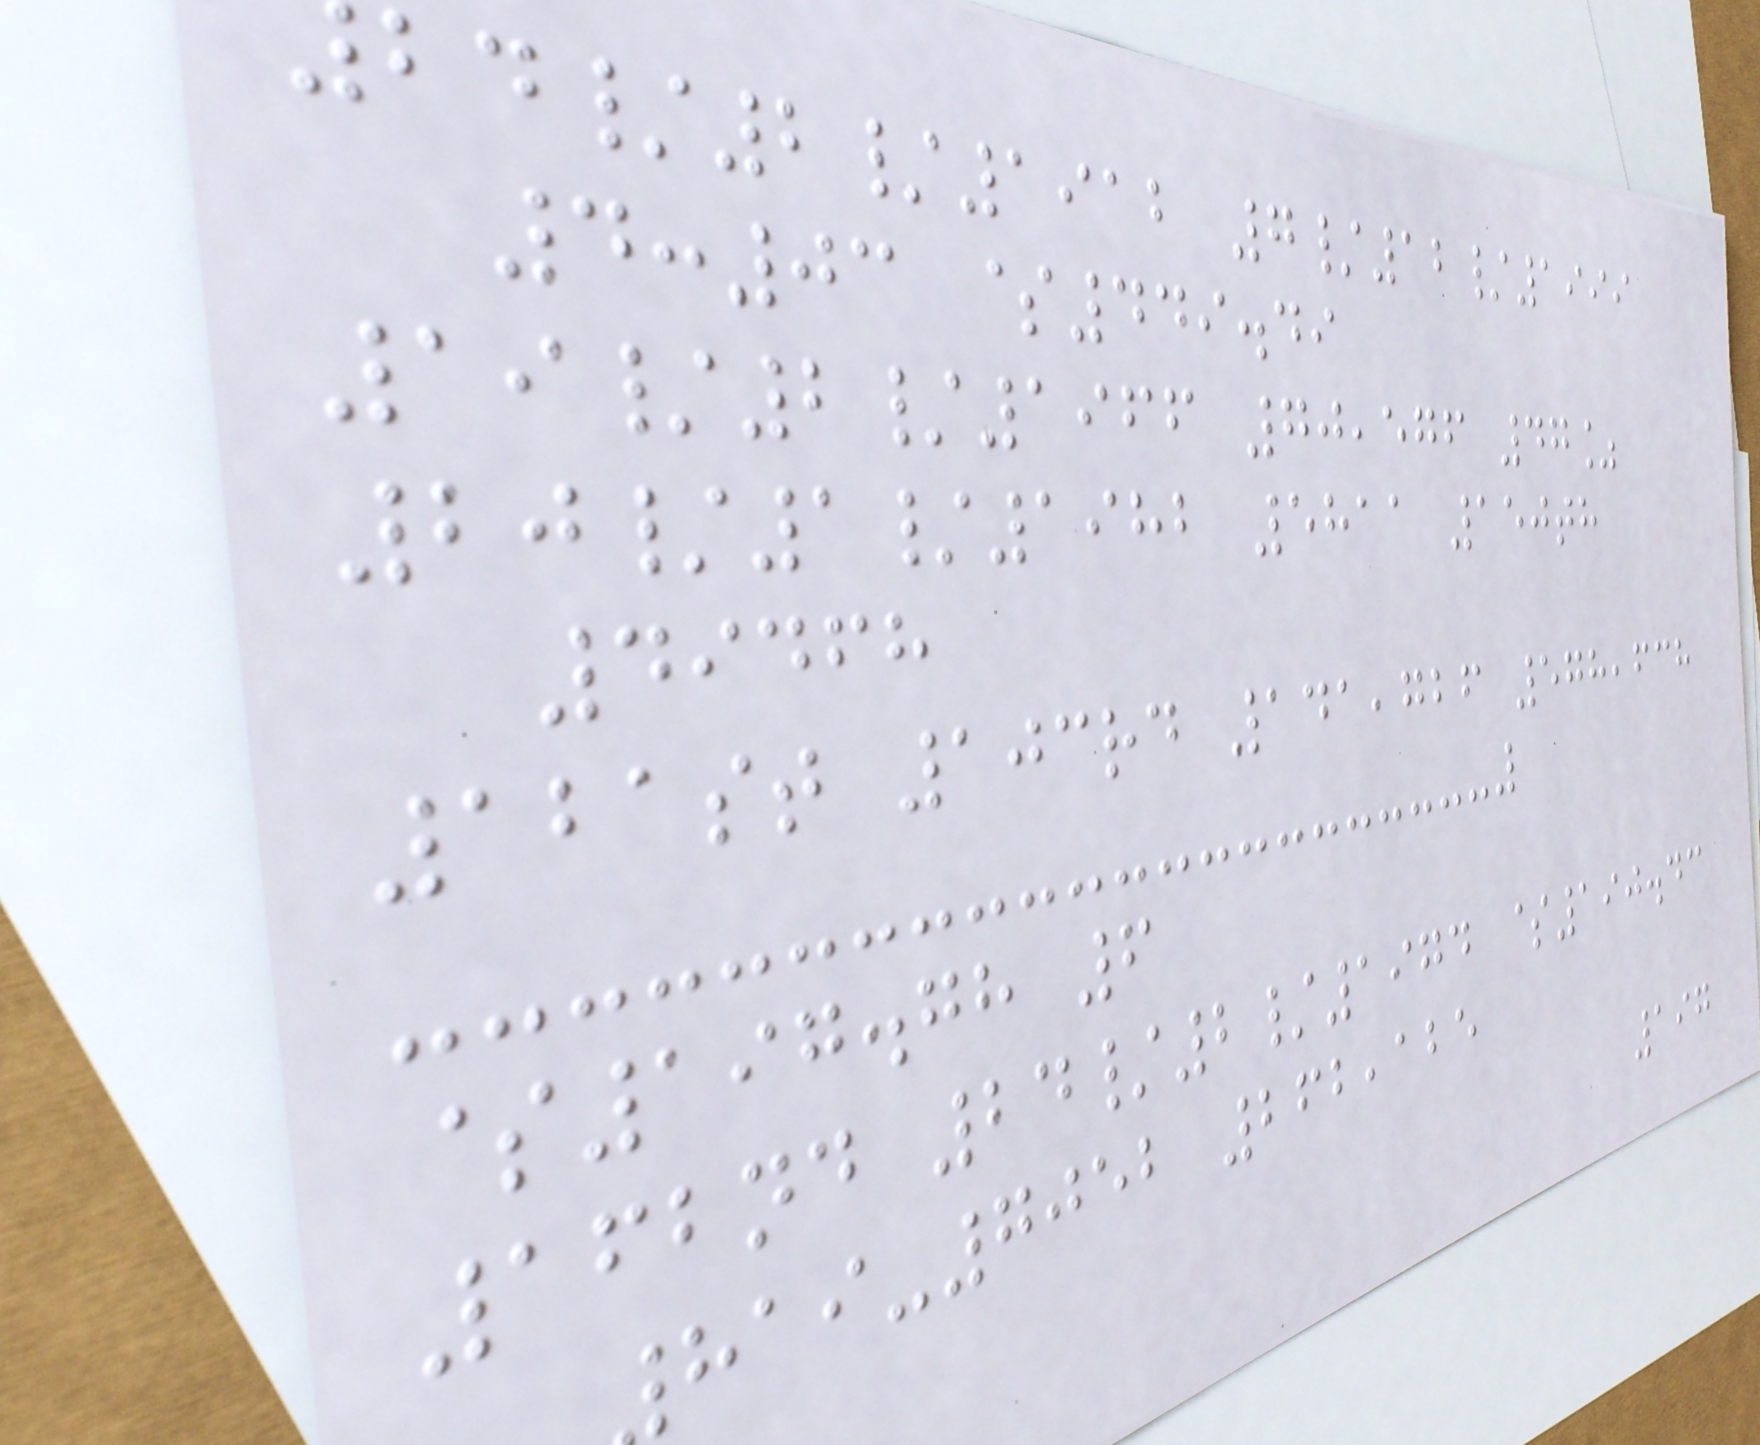24/2/1912 7/12/1999
4:03 $449.49
19/2/1966 70,576 47%
20/1/1982 5811 150th
49468
121st 103rd 141,726 578,638
$197.78 6
162nd 24/2/1974 $190.43
819-7052 262,125
197
